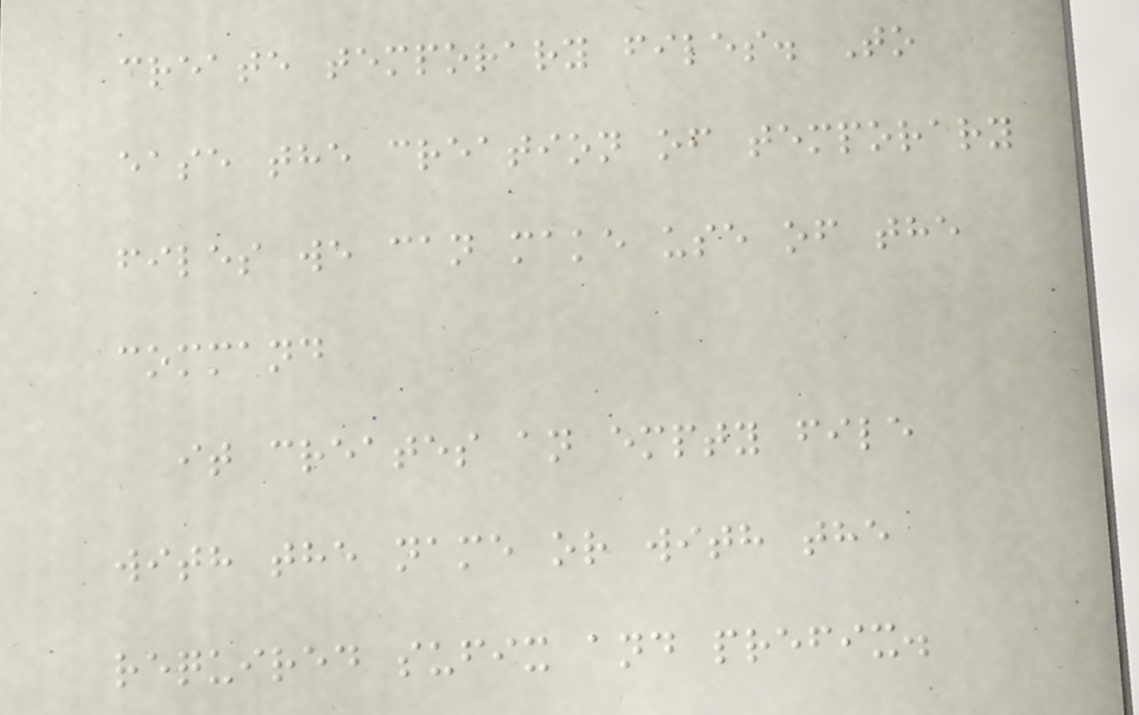create temporary files. To
ease the creation of temporary
files we can make use of the
command
it creates an empty file
with the name or with the
required sufix and prefix.
